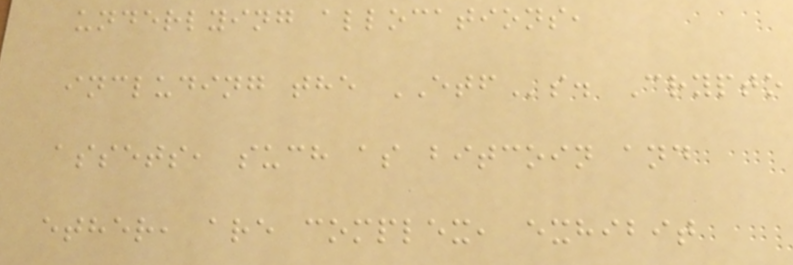underlying allocations,
including the ETFs. Crypto
assets, such as bitcoin and
ether, are complex, exhibit
